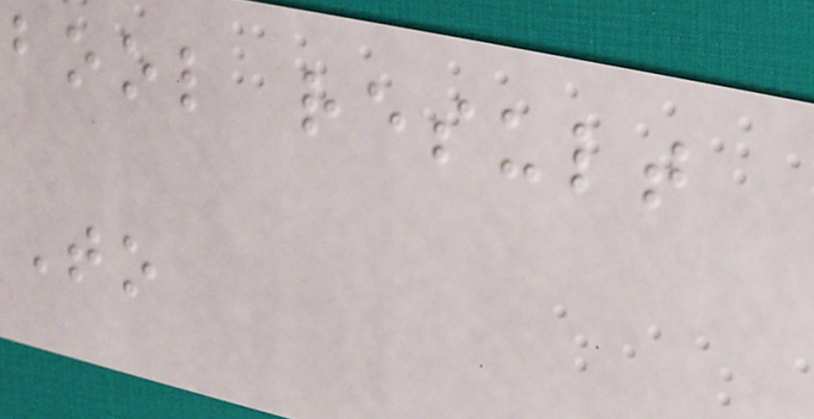bool result
To
